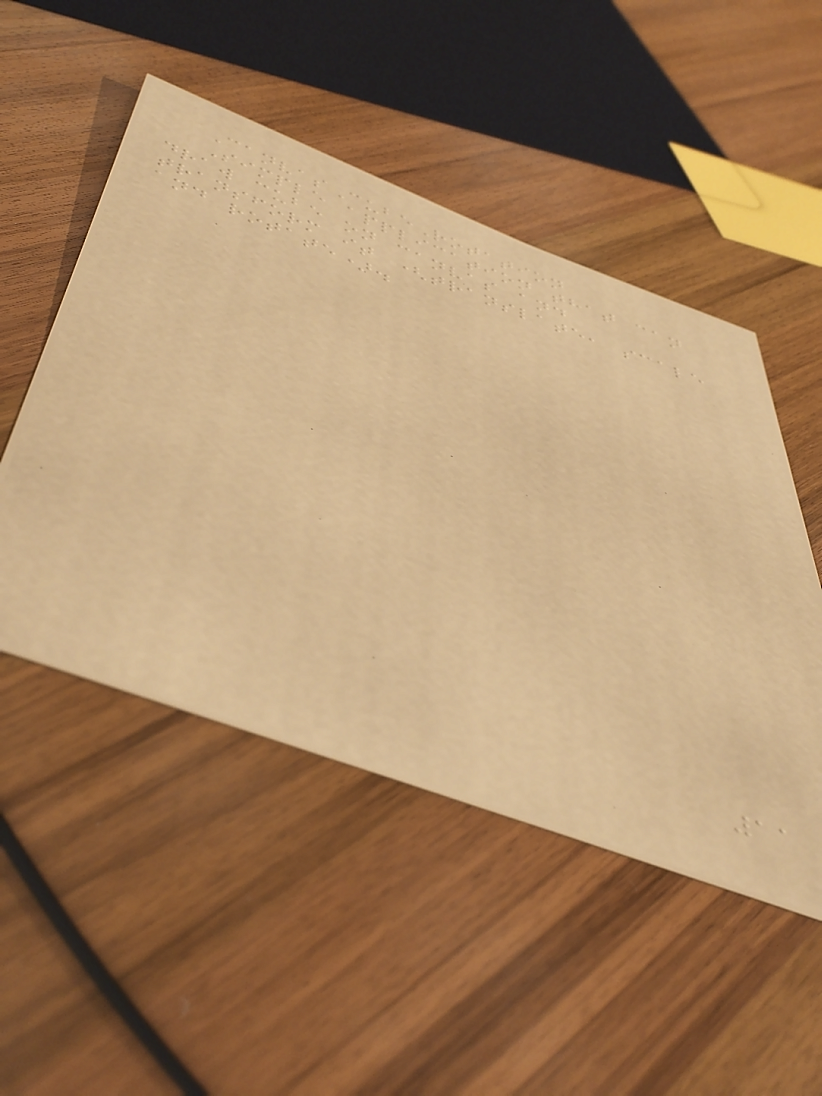CanvasCubeRotation
Simple application that can
draw cube on canvas and
transform it (translate, scale
and rotate).
11
